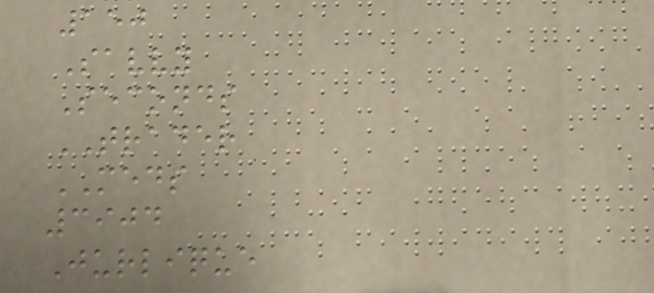150
Savvy
Seconds
TRADER
MEDS
3904
Jurlique
